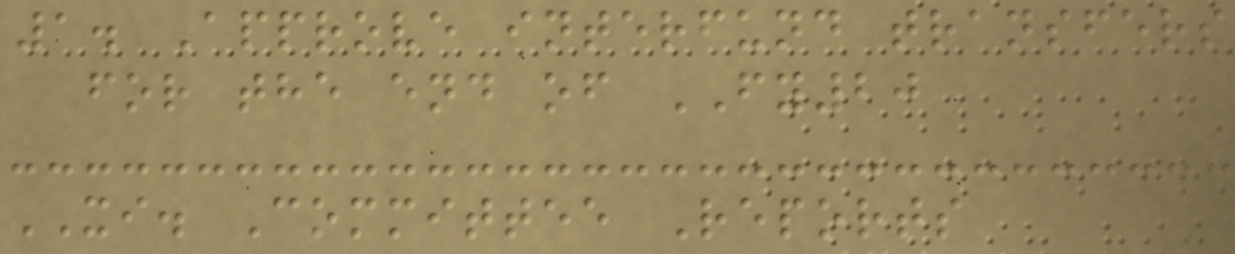1. Approve interfund transfers
for the end of FY20
XI. Committee Reports
